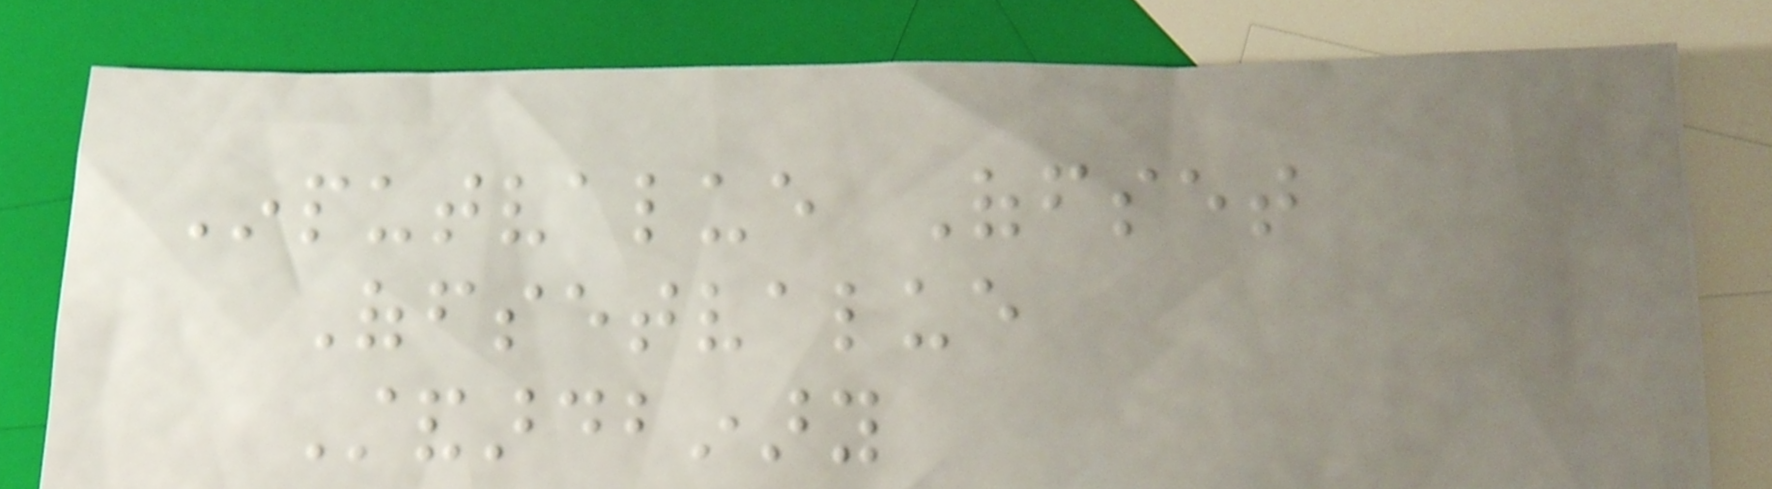Inputvalue Offset
Offsetvalue
Standardbinary
